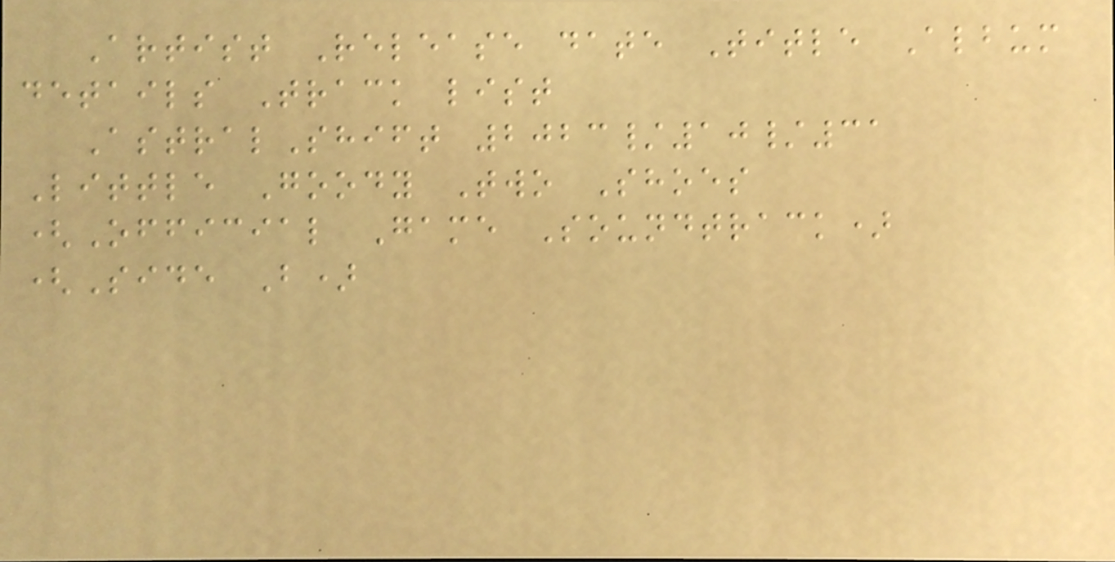Artist Release date Title Album
details Track list
AstralShift 2023/10/31
Little Goody Two Shoes
(Official Game Soundtrack)
(Side B)
